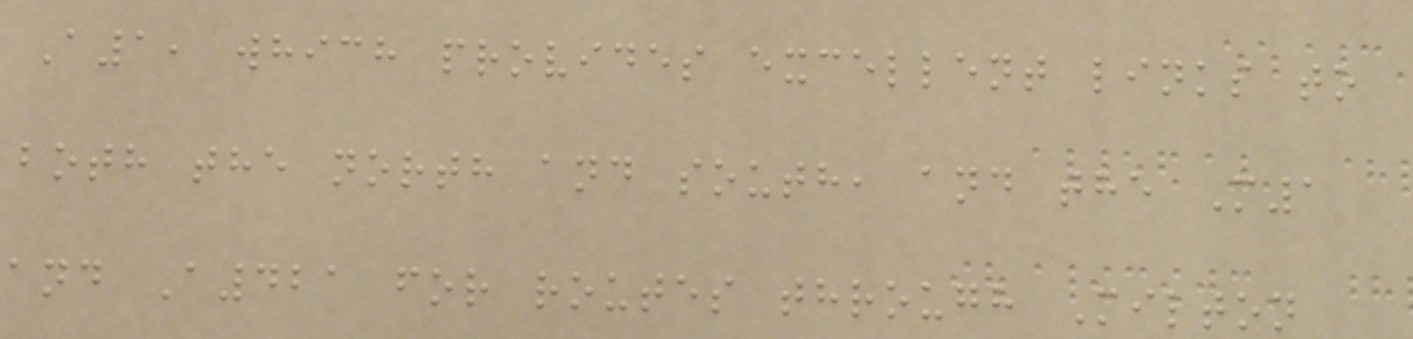A1, which provides excellent links to
both the north and south, and the M1
and A421 for routes through Milton
